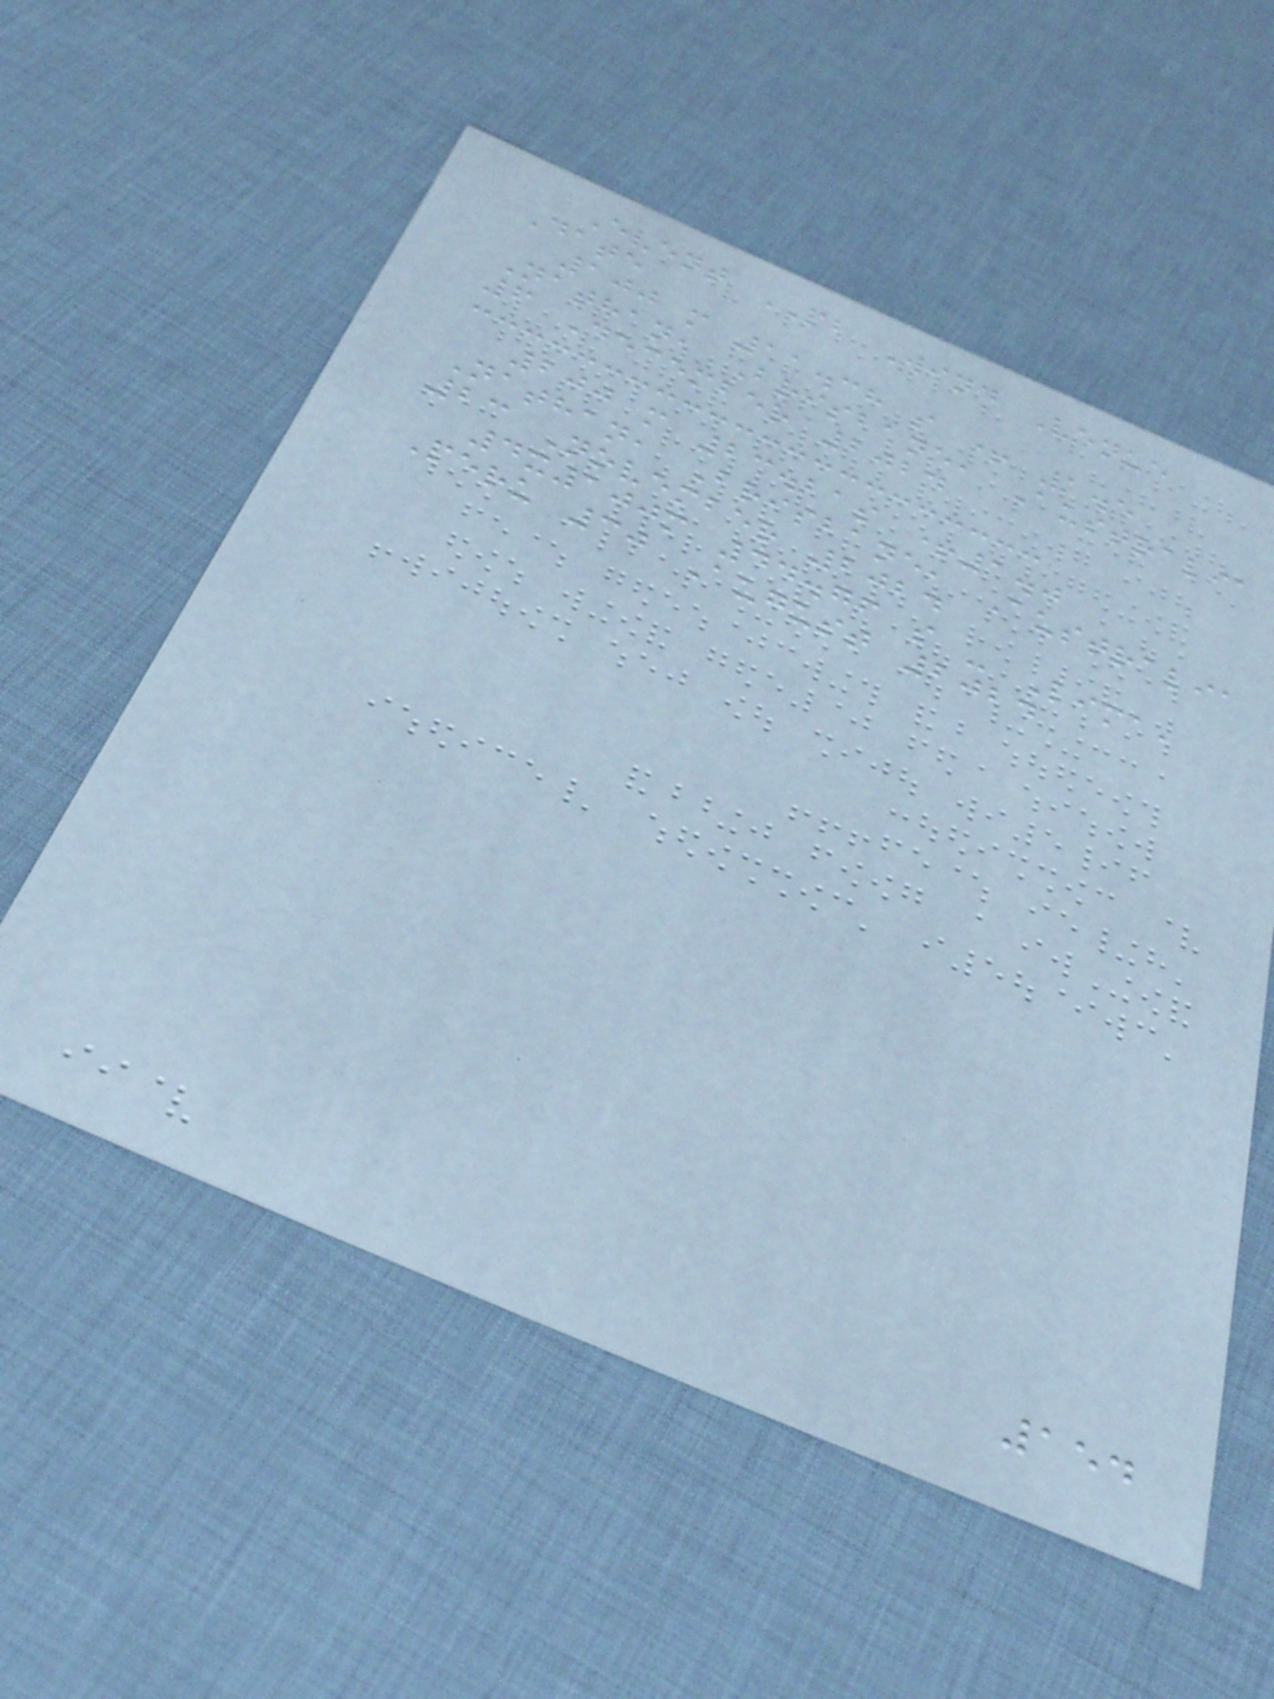Event PB Wind Venue
Date
100 m 11.38 s + 1.5
Nathan, Brisbane, Australia
6 December 2024
200 m 23.21s +1.0
Nathan, Brisbane, Australia
23 November 2024
4x100m 44.76 s - Lima,
Peru 30 August 2024
154
